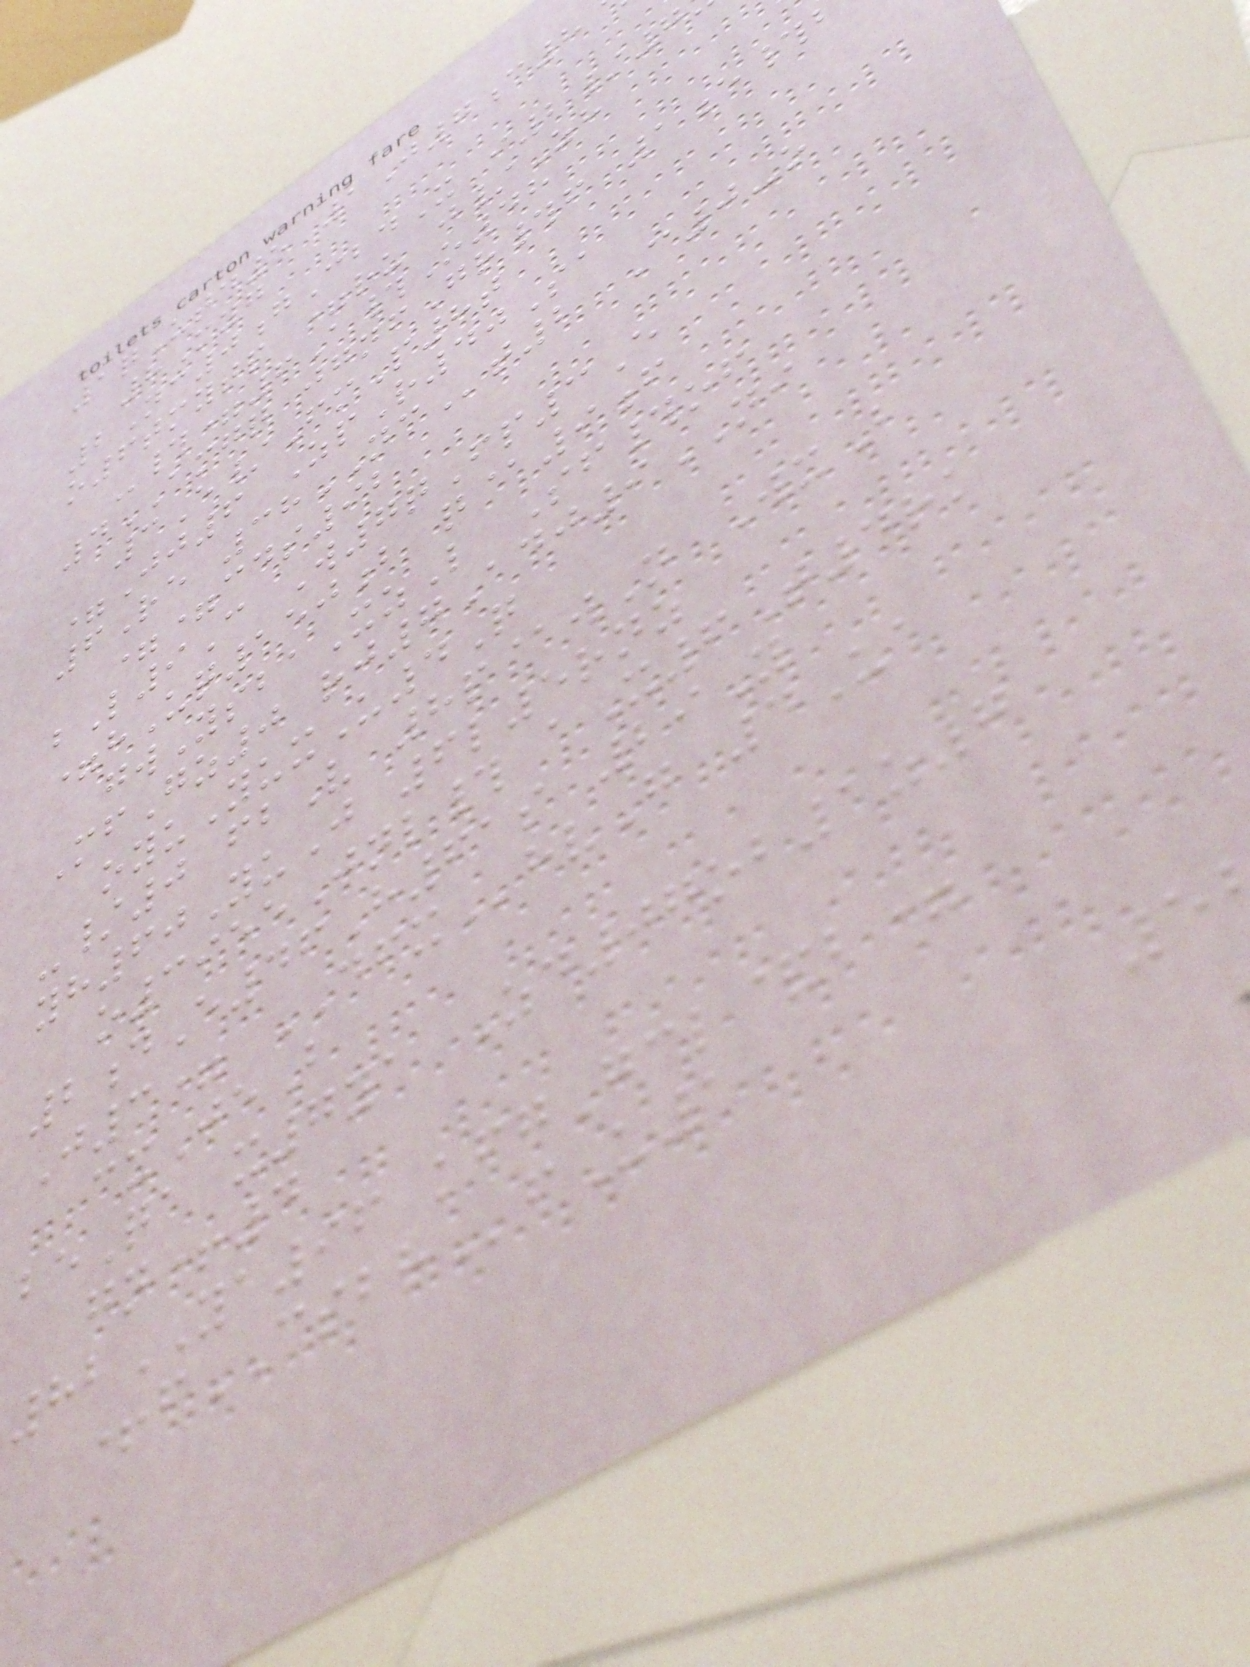1qUtd5 1J7c8
8Myg
2Nc0gCbdX i2/7
o6tmytp =ru j/Zh
-#=6A#O48
4AMGQ jgnfGr#f 1e#
3E/FmP8t
=Jj6 ZpR40Sa
6Re 38NCt2 C0-o
==cds92
bL9C W7qFp3E
=hUq150b q@9f
gwYsbaXzL Sf#of
MfGz0 rj7Adj9NI
oyuYuxU4Q
-/0 fbV 8p@wN WxB
yh60YuJ 6l5rnz
o3955Jnl# aX6T4rk
2dE46H61s 29Y
J3= DFXhvG 4Ua
cxJeB
beQa x7ya Zd07ob1z7
gn+4
82YA96 kfgGcl&b=
+fCSBRfU1
